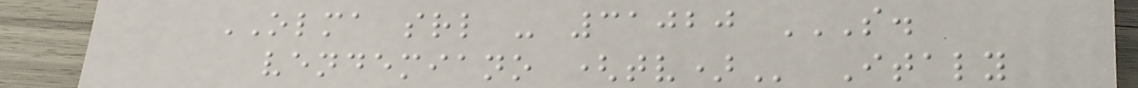OLMA srl - 31020 S.
VENDEMIANO (TV) Italy
